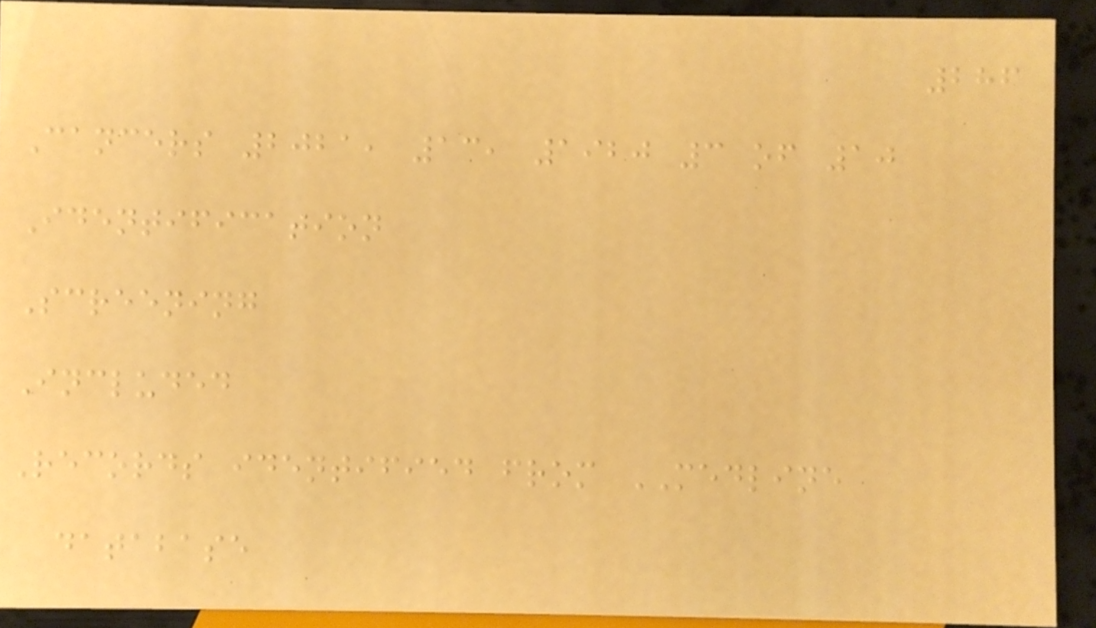286
Cancers 2021, 13, 1920 3 of 10
Identification
Screening
Included
Records identified from MEDLINE
database
